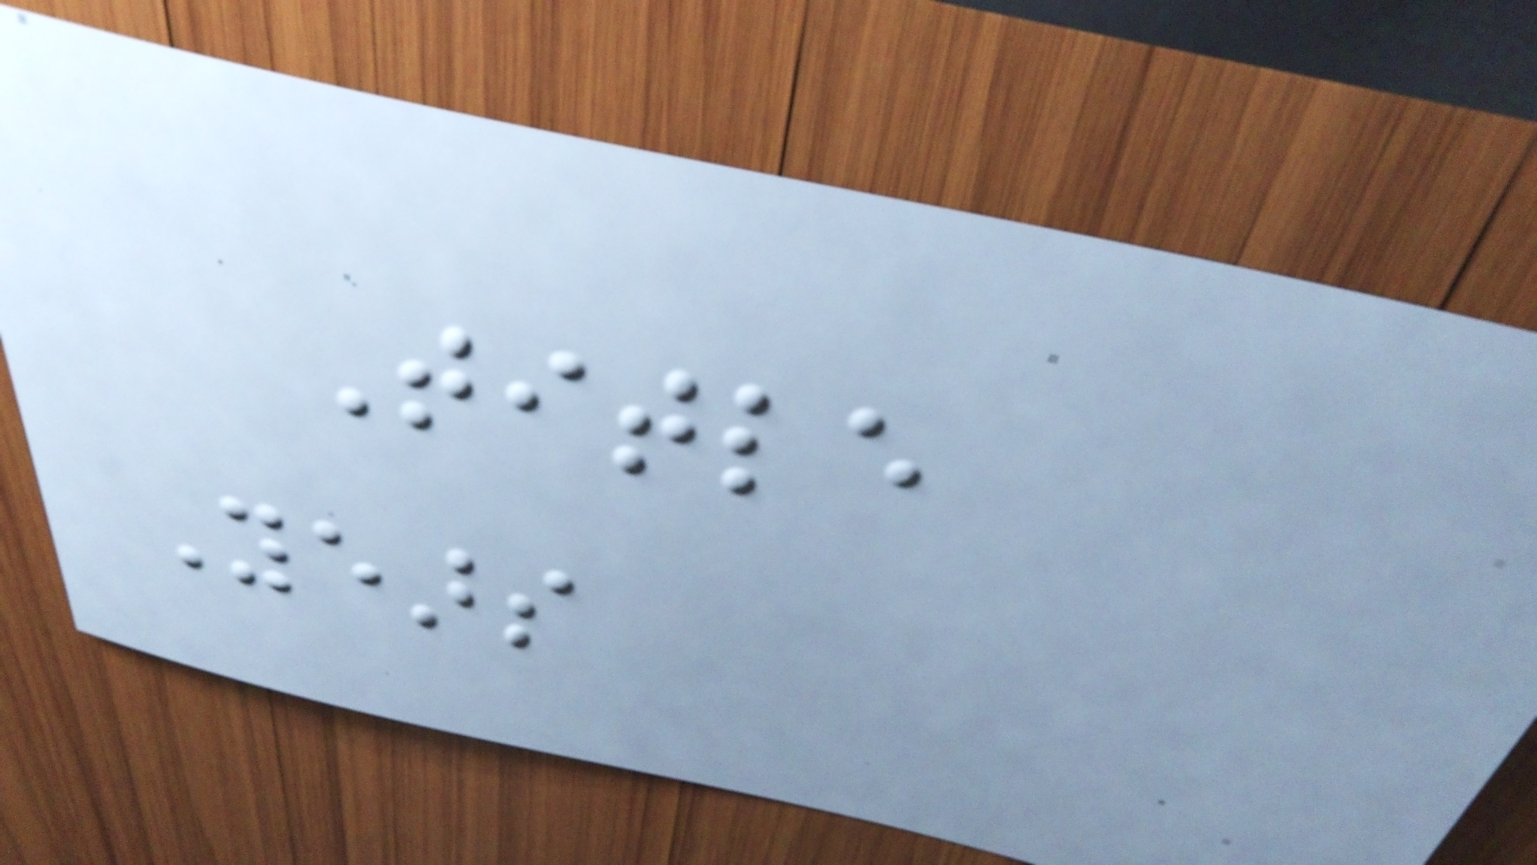Title
Years
